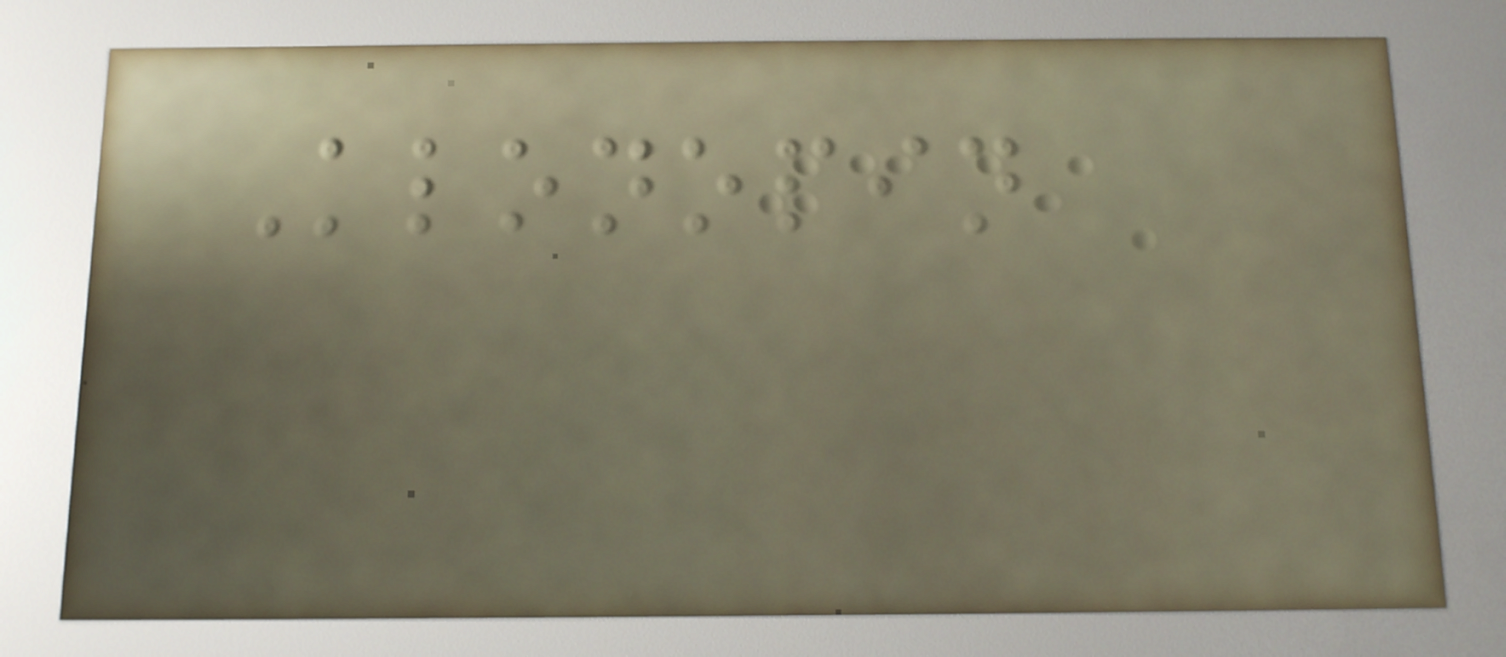Klonopin
